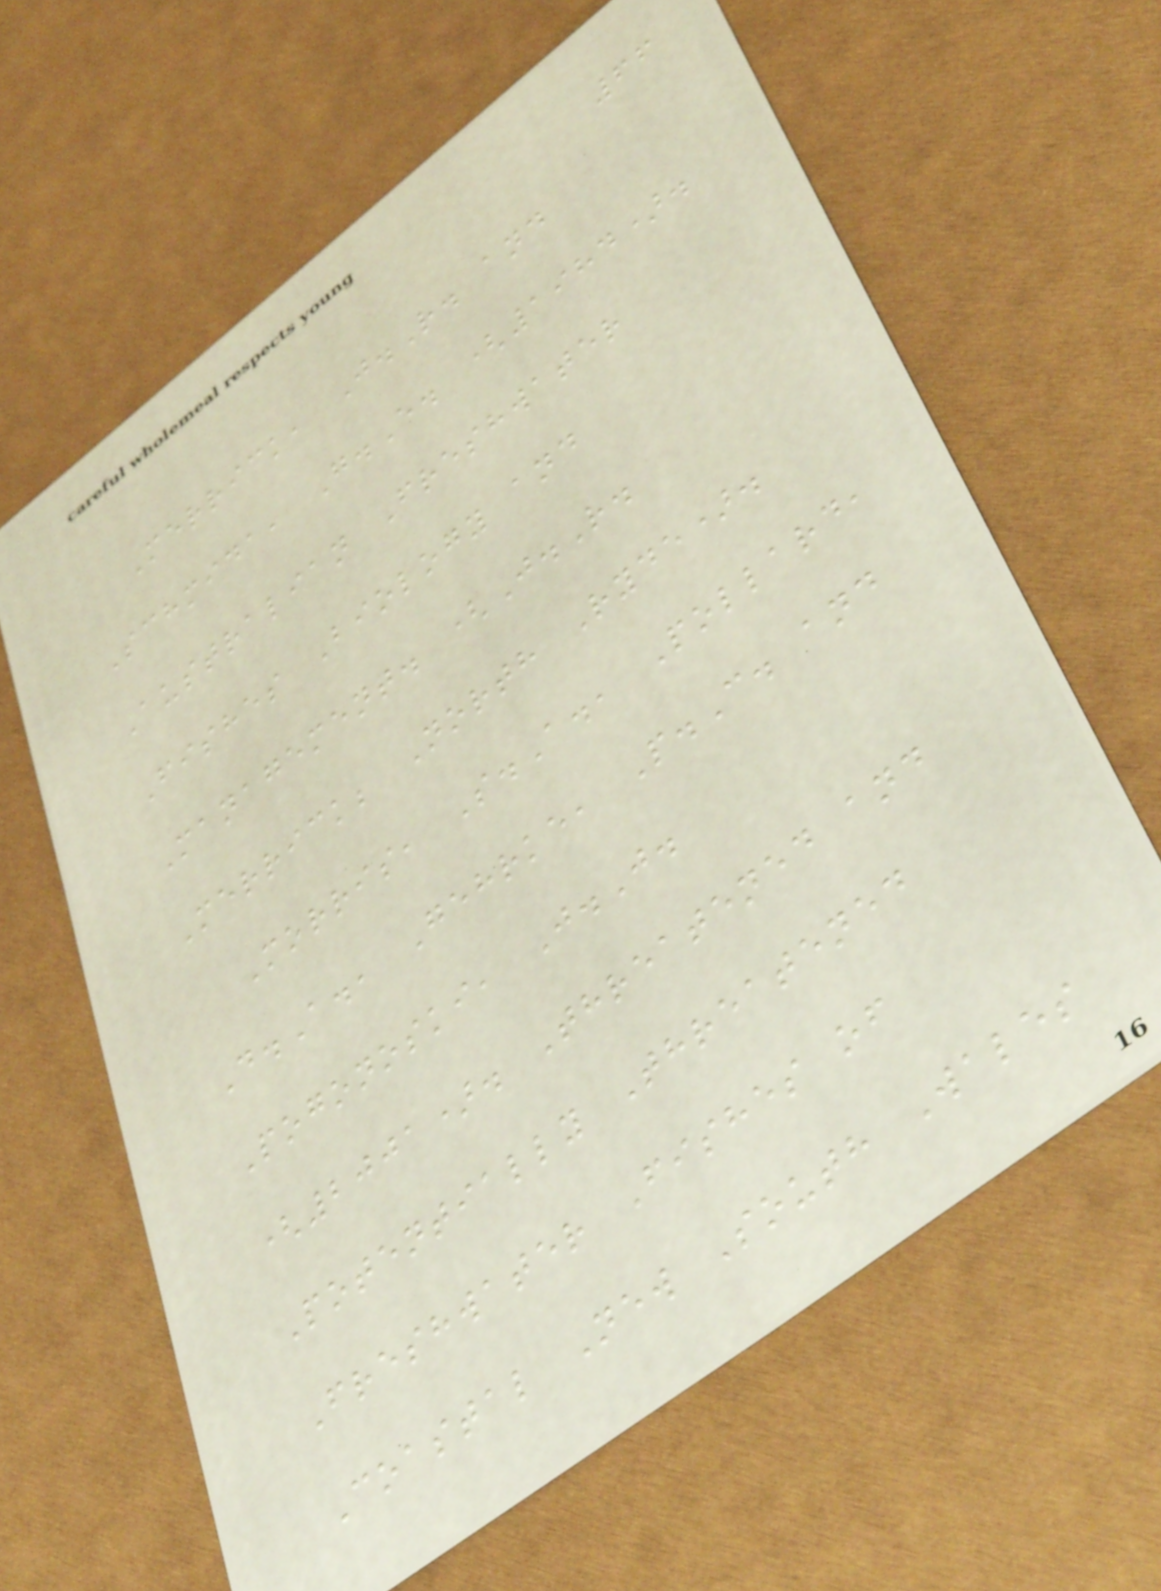66
Merrick, J.R. and
Schmida, G.E. (1984).
Australian Freshwater
Fishes Biology and
Management. (J.R.
Merrick; North Ryde).
Morris, S.A., Pollard,
D.A., Gehrke, P.C. and
Pogonoski, J.J.
(2001). Threatened and
Potentially Threatened
Freshwater Fishes of
Coastal New South Wales
